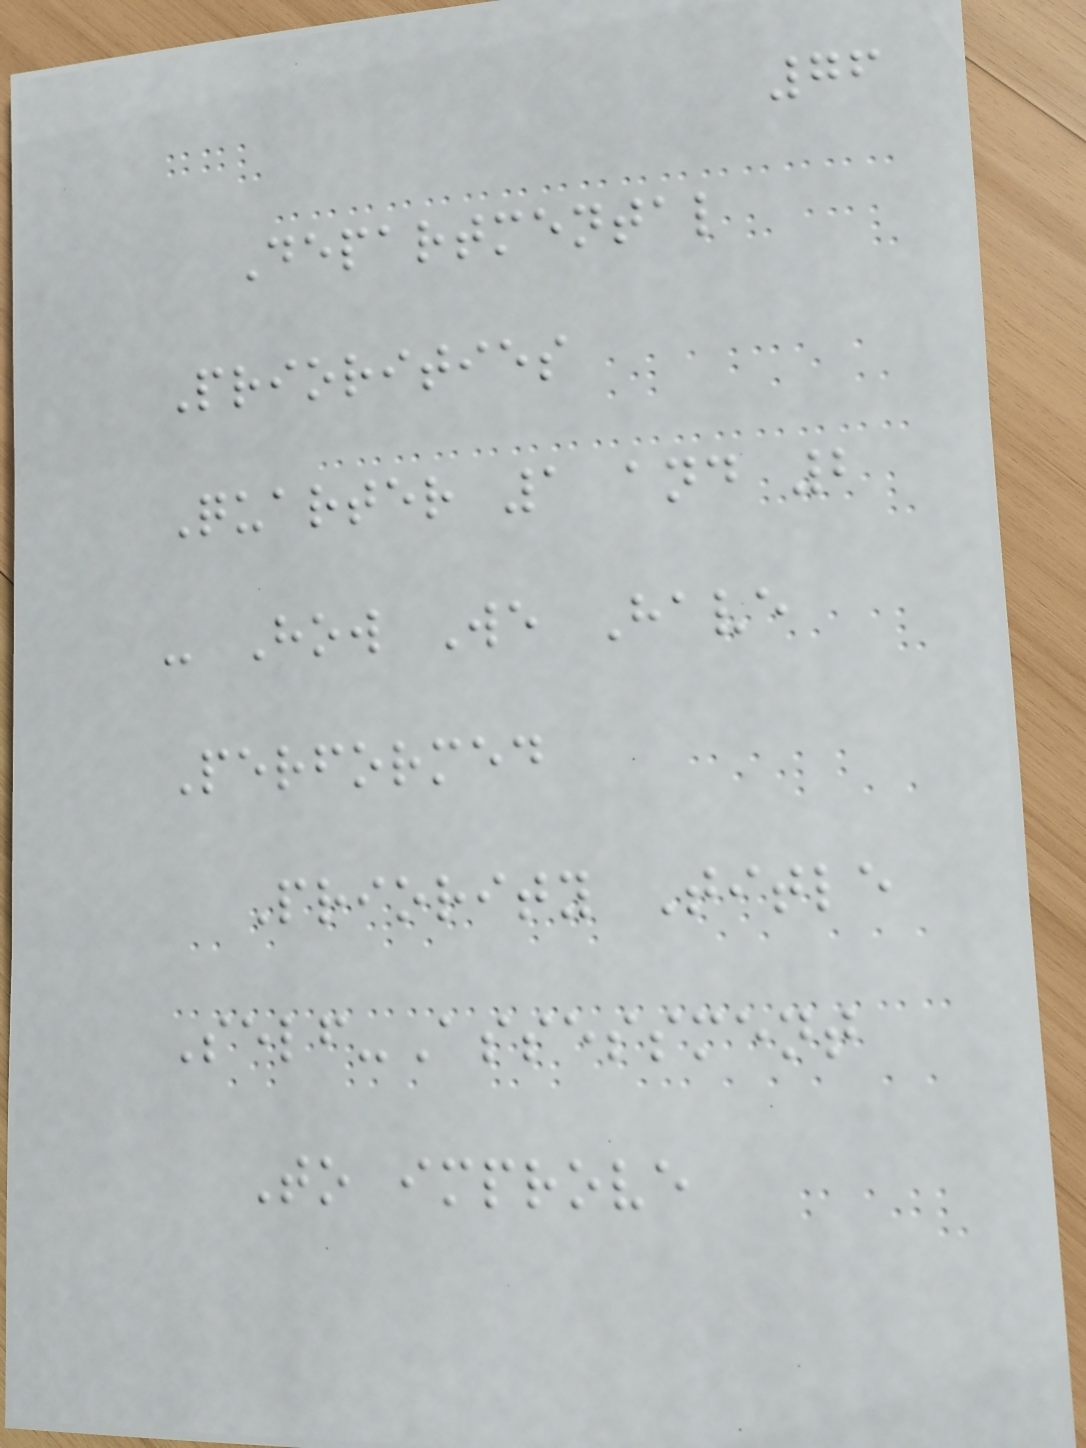76
Departmental
Priorities
Quarter 1 and 2
- How We Have
Performed
Priority Title
Self-Assessment
To improve
